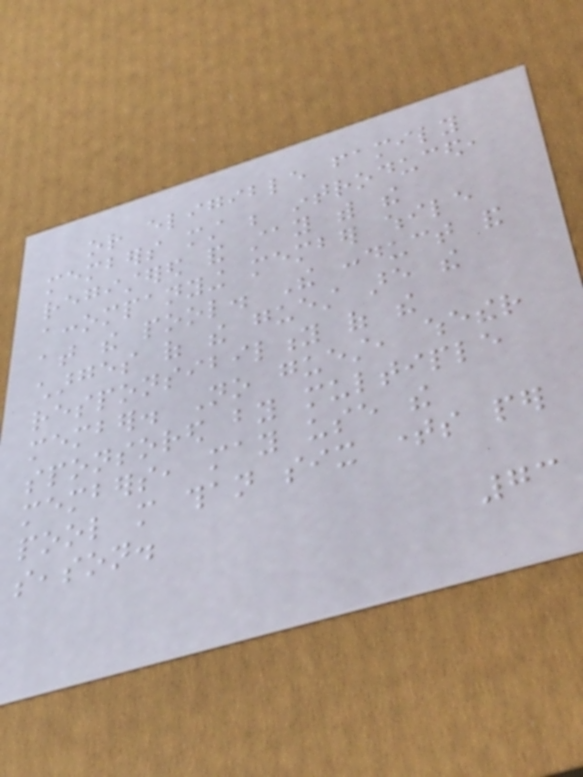or eligible family
members must be introduced,
registered and stay with the
accompanying member while
at the pool. The conduct and
charges of the guest are the
responsibility of the
member. No guest, whether
sponsored by multiple
members, may use the
pool more than six times per
season.
73
